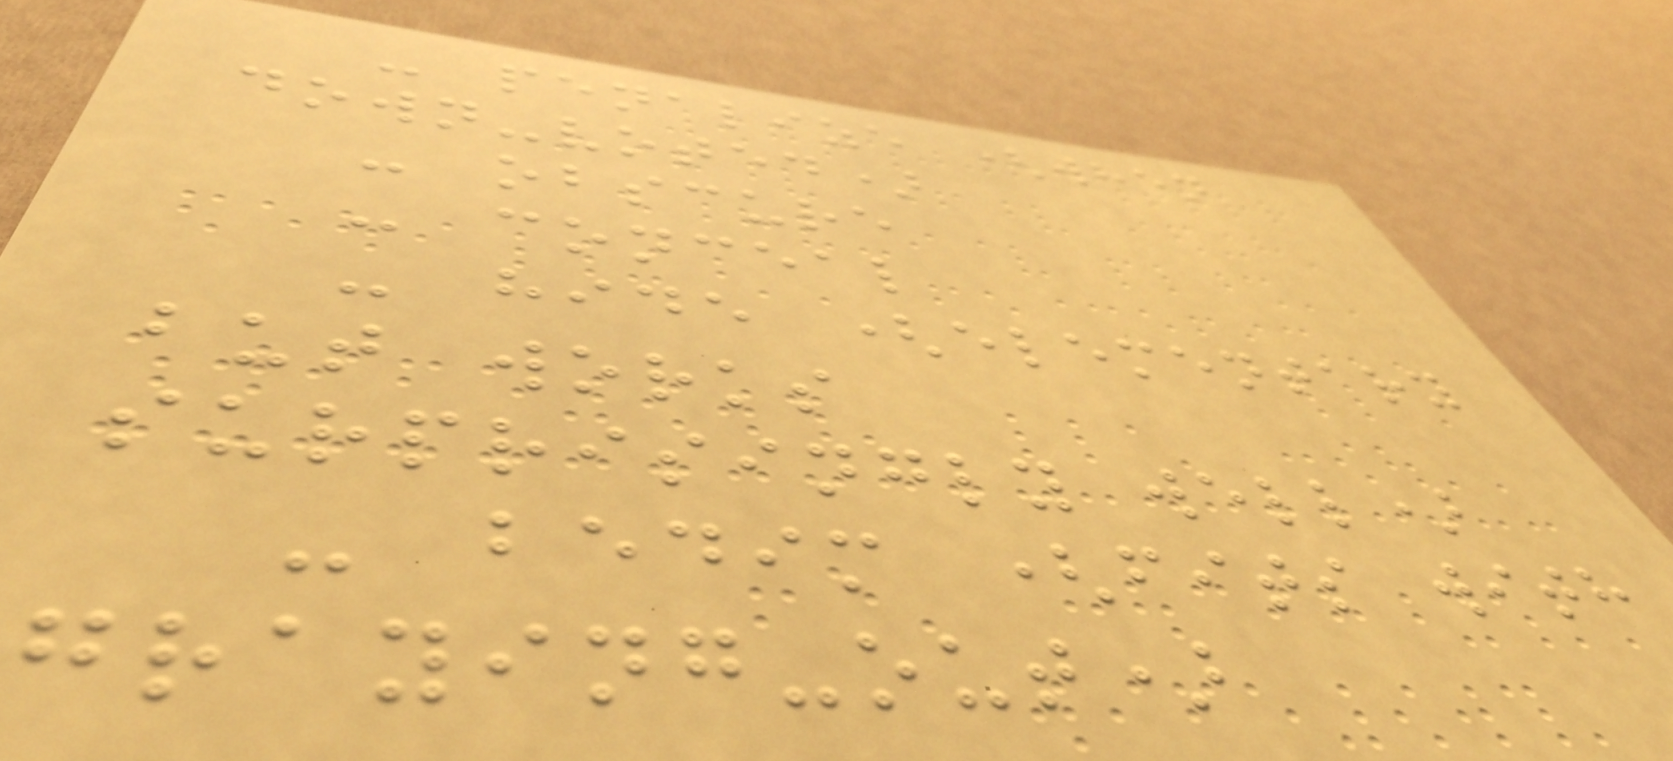- penalize (when
down-voted)
- obscure
- conceal
- hide (elementary
but works
surprisingly well)
- bedim (fits with
graying-out)
